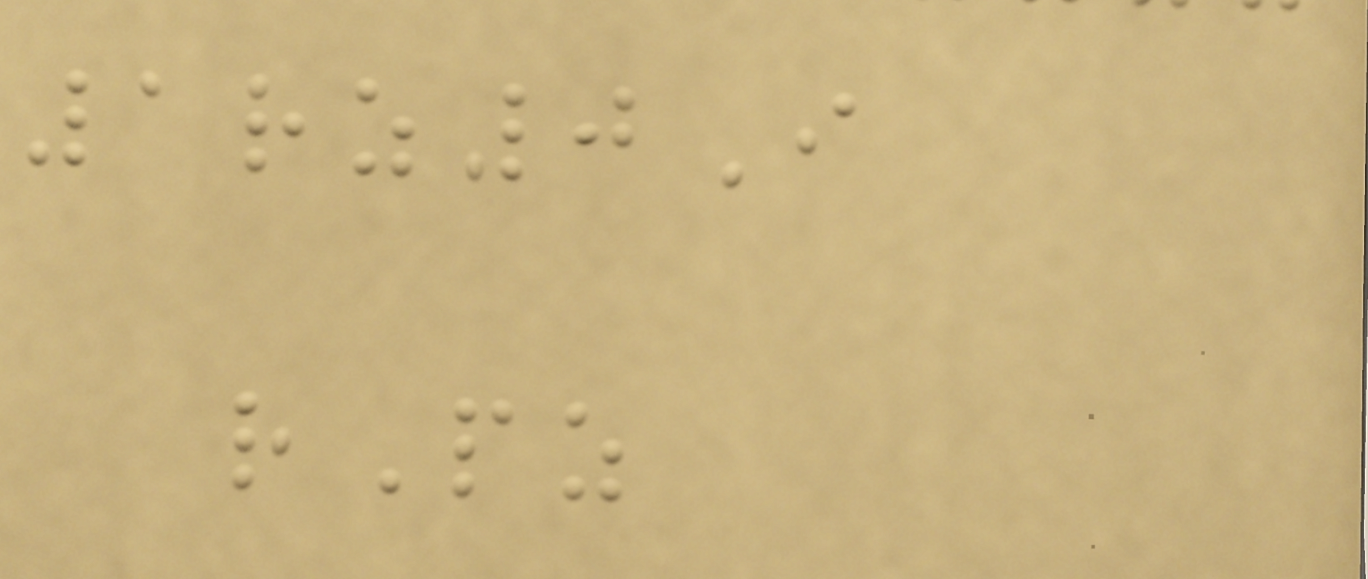1rz0I
rPz
